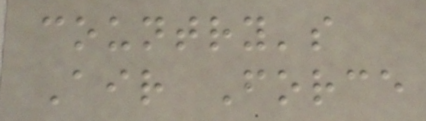country's
Air Force
